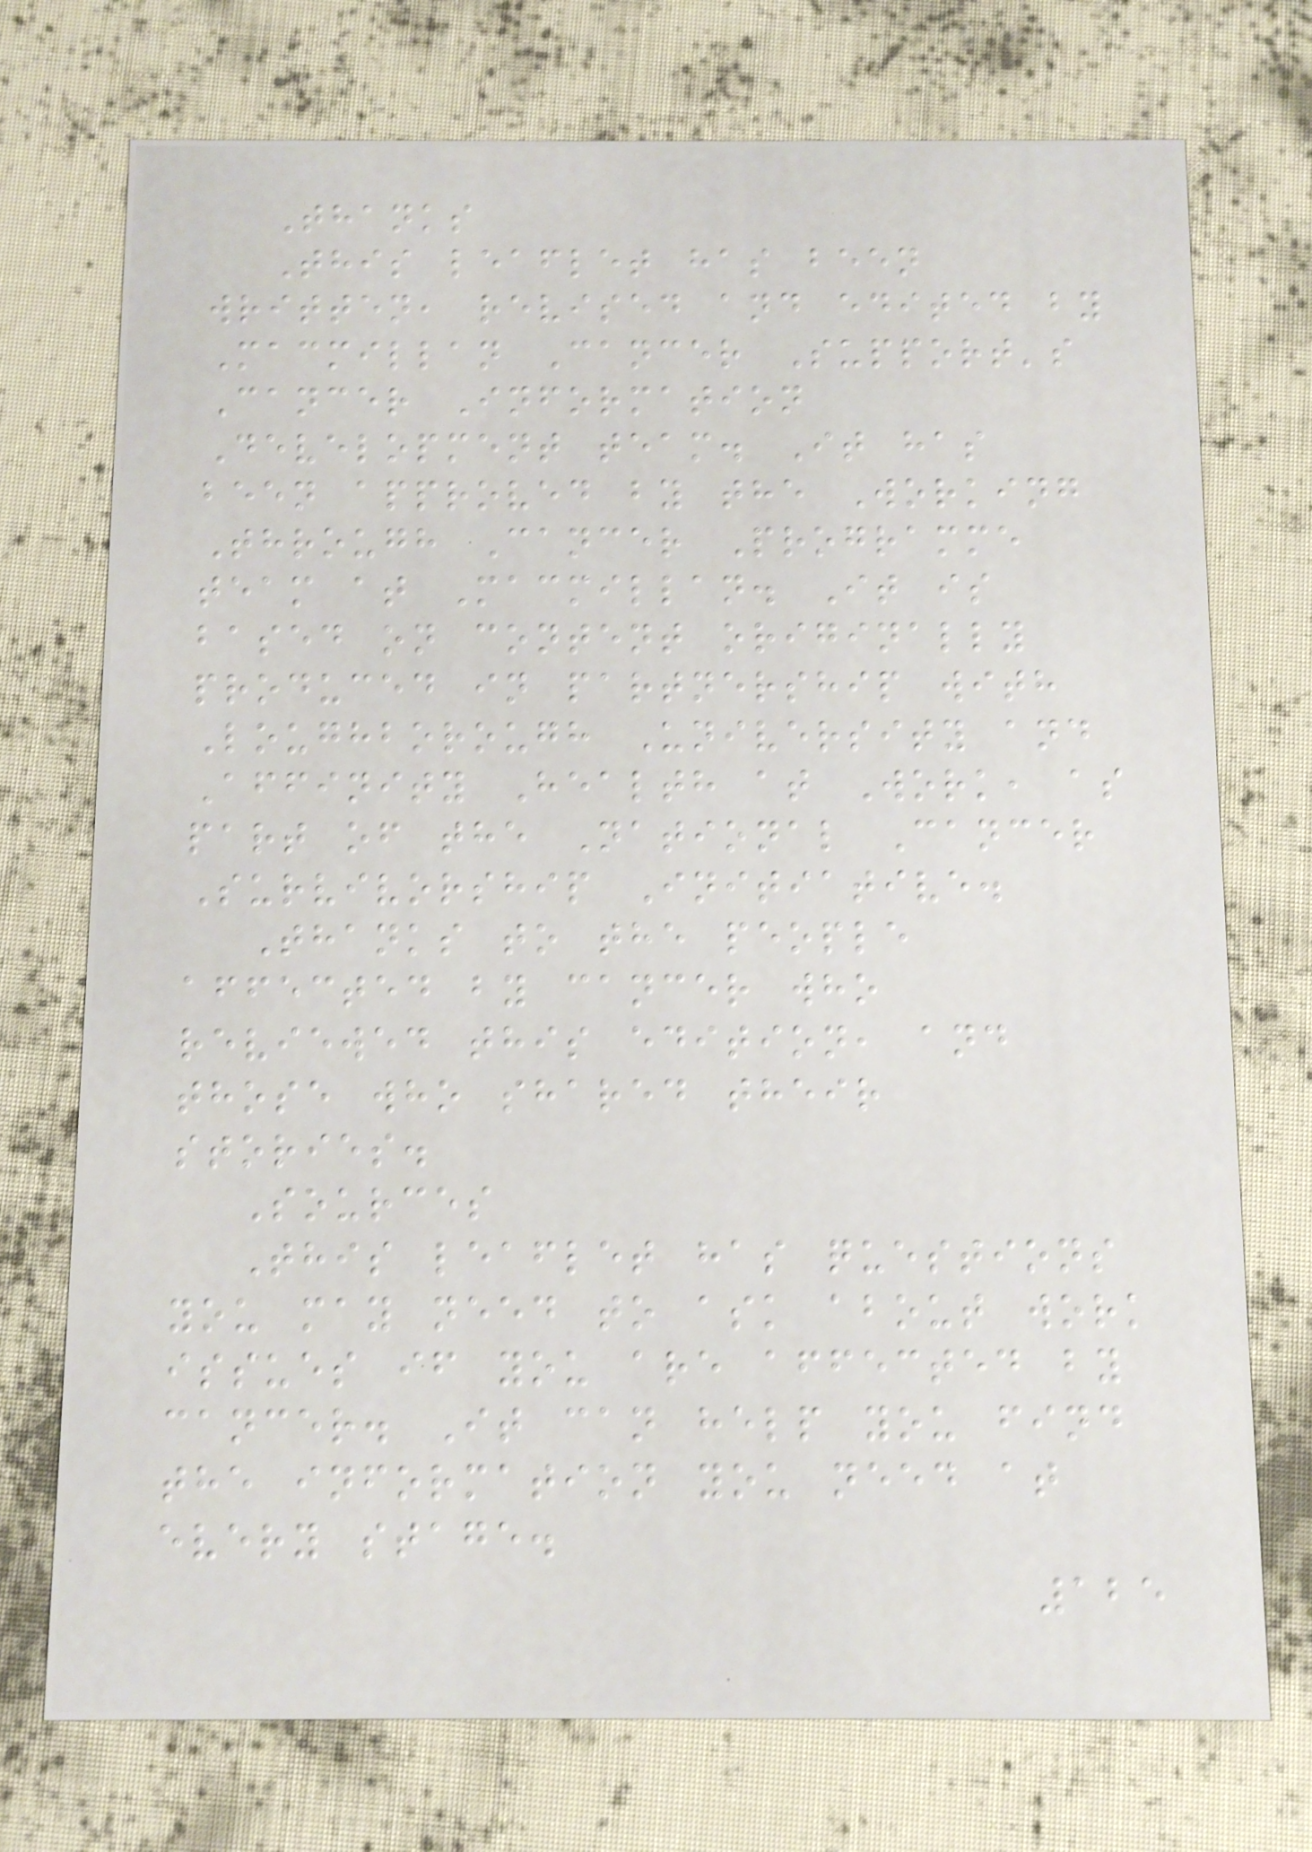Thanks
This leaflet has been
written, revised and edited by
Macmillan Cancer Support's
Cancer Information
Development team. It has
been approved by the Working
Through Cancer Programme
team at Macmillan. It is
based on content originally
produced in partnership with
Loughborough University and
Affinity Health at Work, as
part of the National Cancer
Survivorship Initiative.
Thanks to the people
affected by cancer who
reviewed this edition, and
those who shared their
stories.
Sources
This leaflet has questions
you may need to ask about work
issues if you are affected by
cancer. It can help you find
the information you need at
every stage.
125
